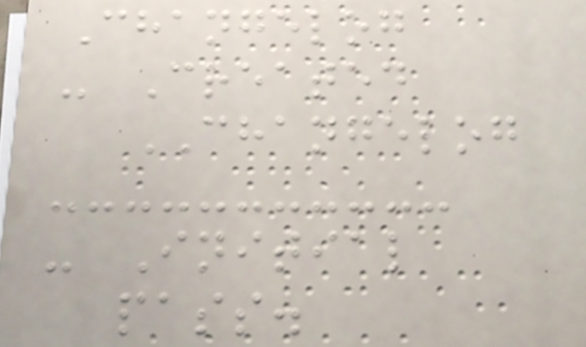Changelog
- Created
CHANGELOG
- Initial
pass.
